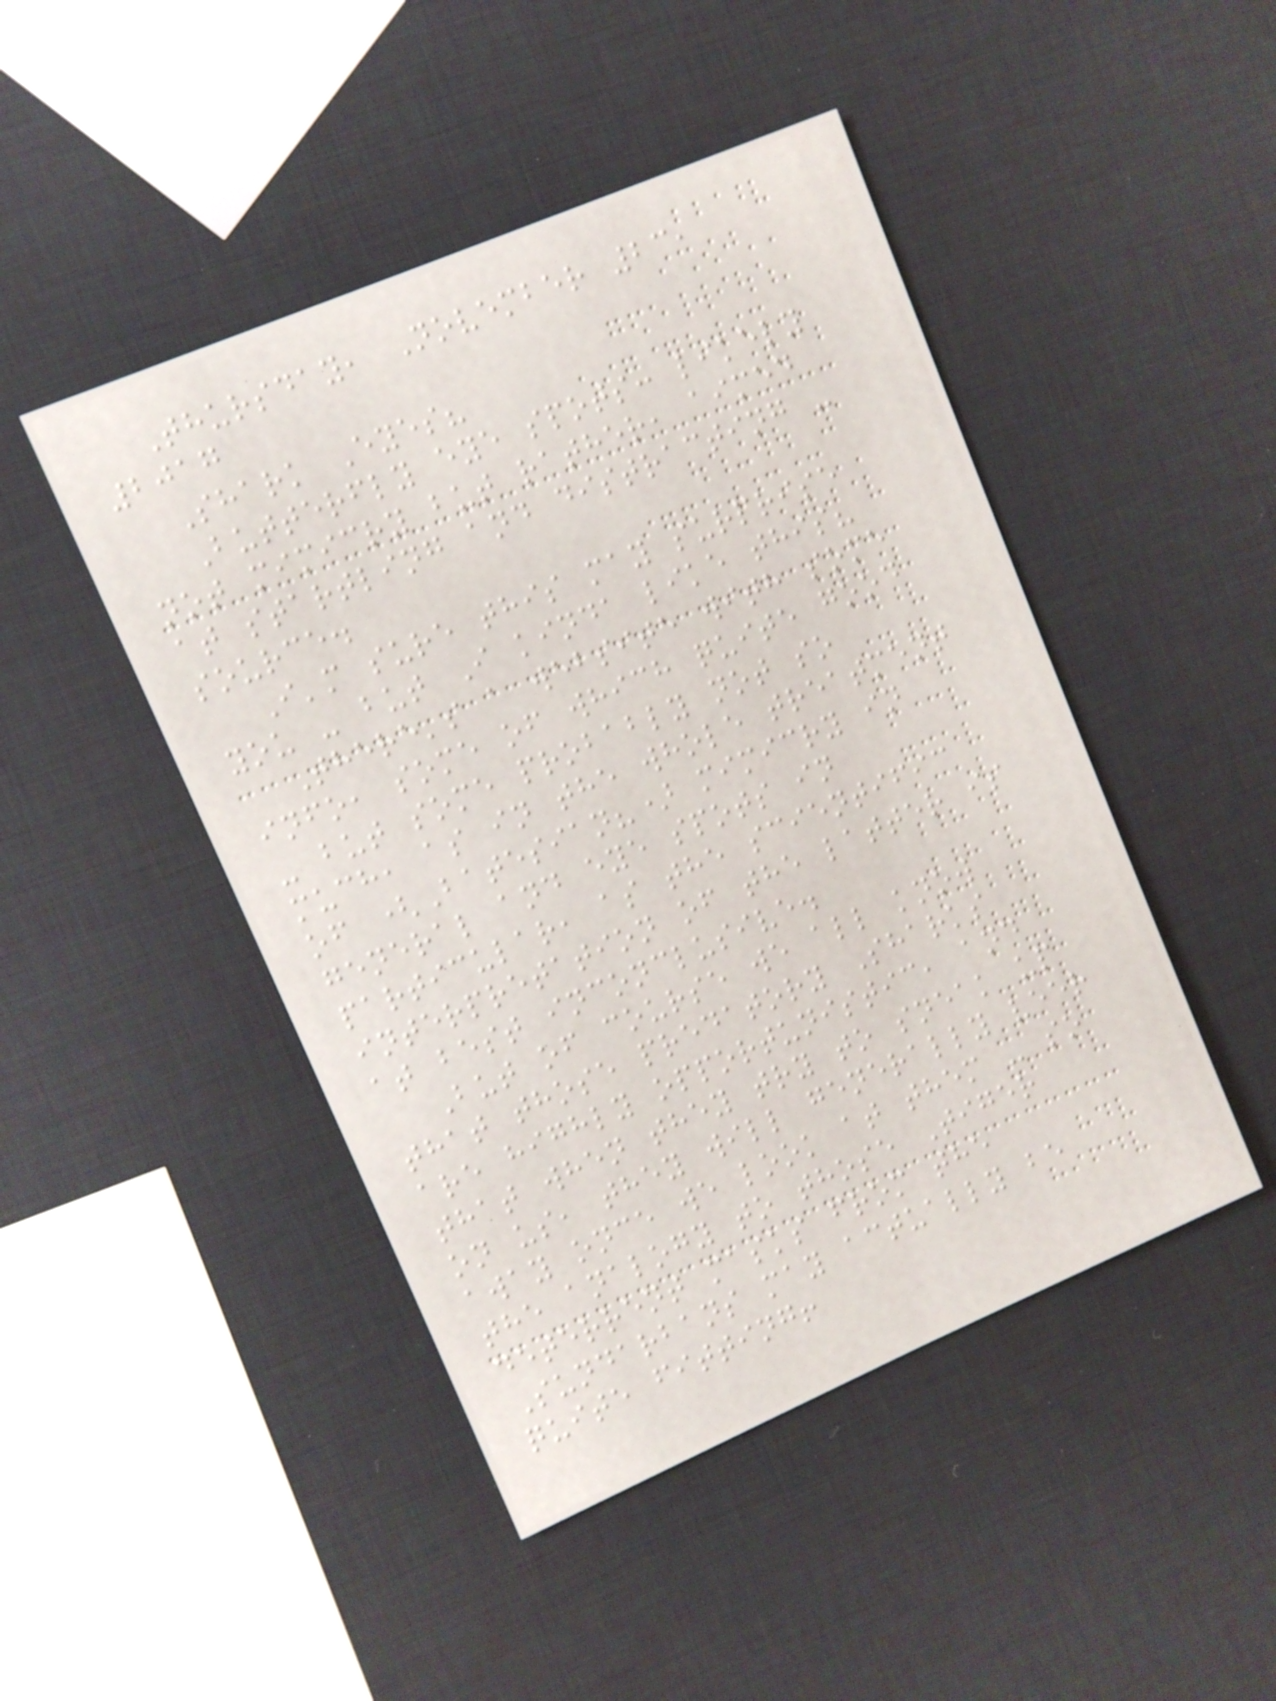Thursday, November 23,
2017
Shark Eyes?
Butterfly eye spots: likely
not mimicry but rather, aimed
at startling and distracting -
source.
I'm sure this may surprise
you - but I kinda like this?
There's a website with some
info, some of which quite good
- but some probably not so
much, as in the whole treatment
of (Batesian?) mimicry in
general and eye spots in
particular, as the scientific
interpretation of the latter is
at best inconclusive.
But of course we all know
that those predatory Sharks
are highly opportunistic, and
that when they try to sneak up
on us, they will generally veer
away once we look at them - so
the analogy to those Tiger
deterrent masks from the
Sundarbans may actually be
quite fitting!
